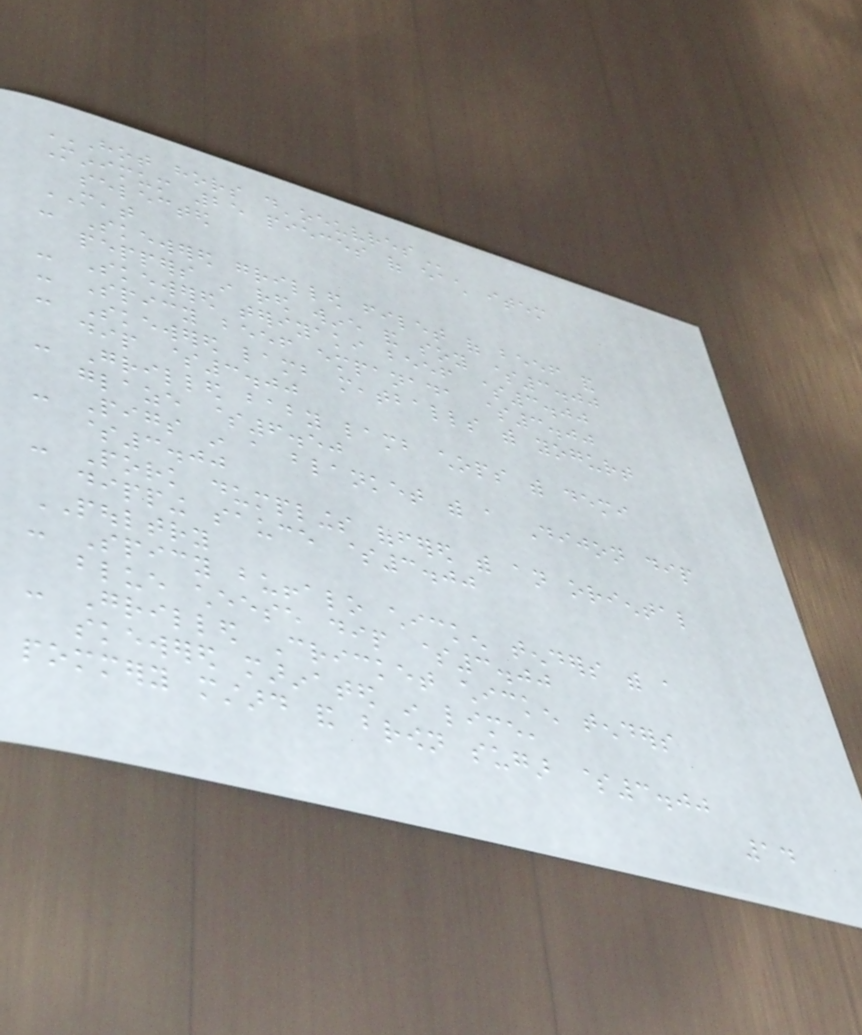HOT HORS D'OEUVRES
Minimum 25 pieces of each item
selected
MEAT
- Skewered grilled filet of beef and
peppers in red wine and soy $3.00
- Skewered teriyaki beef $3.00
- Spicy beef empanada $3.00
- Skewered lamb meatballs with yogurt
dip $3.00
- Grilled baby lamb chops with demi
glaze $6.50
- Pigs in a blanket with a Dijon dip
$3.00
- Pork dumplings offered with an oriental
dipping sauce $3.00
POULTRY
- Spicy buffalo chicken tenders with a
blue cheese dip $3.00
- Grilled Cricket chicken tenders
skewered marinated in lime,
pommery mustard and brown sugar $3.00
14
